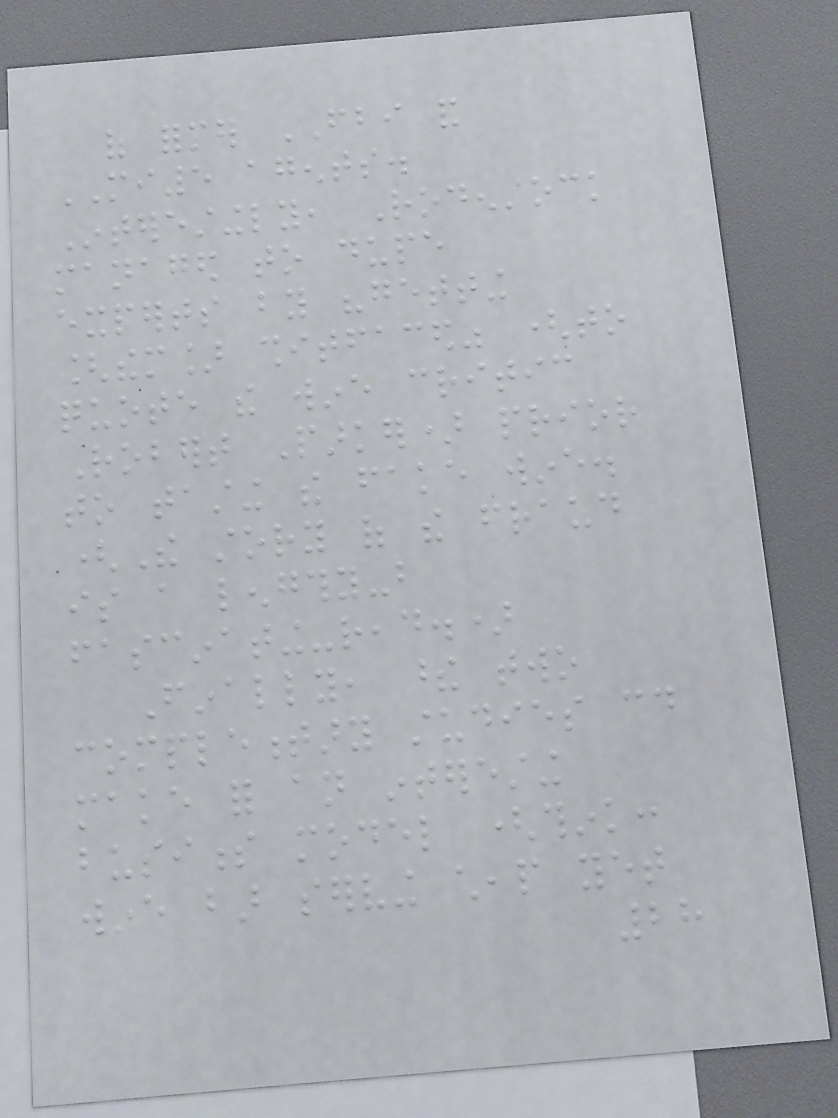of former FBI and
MI5 agents.
Interestingly, Rodenstock
managed to dupe
experts by "getting
[them] shitfaced" (to
quote the wine critic
Robert Parker) prior
to tasting the fake wine.
(The story of the fraud
is a lengthy-but
fascinating-read.)
Finally, these two
complementary studies could
make for an interesting
business model (think:
wine bar serving cheap yet
28
